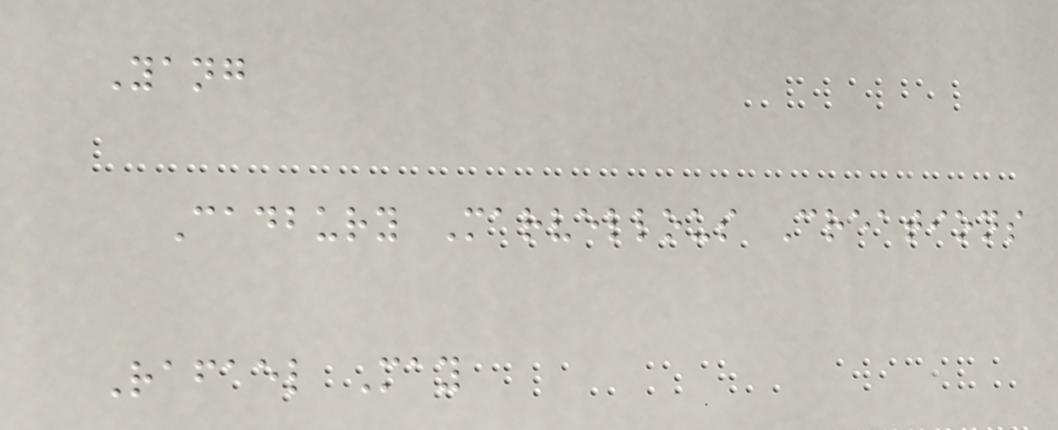Yang
Cadbury Marvellous Creations
Rafael May
